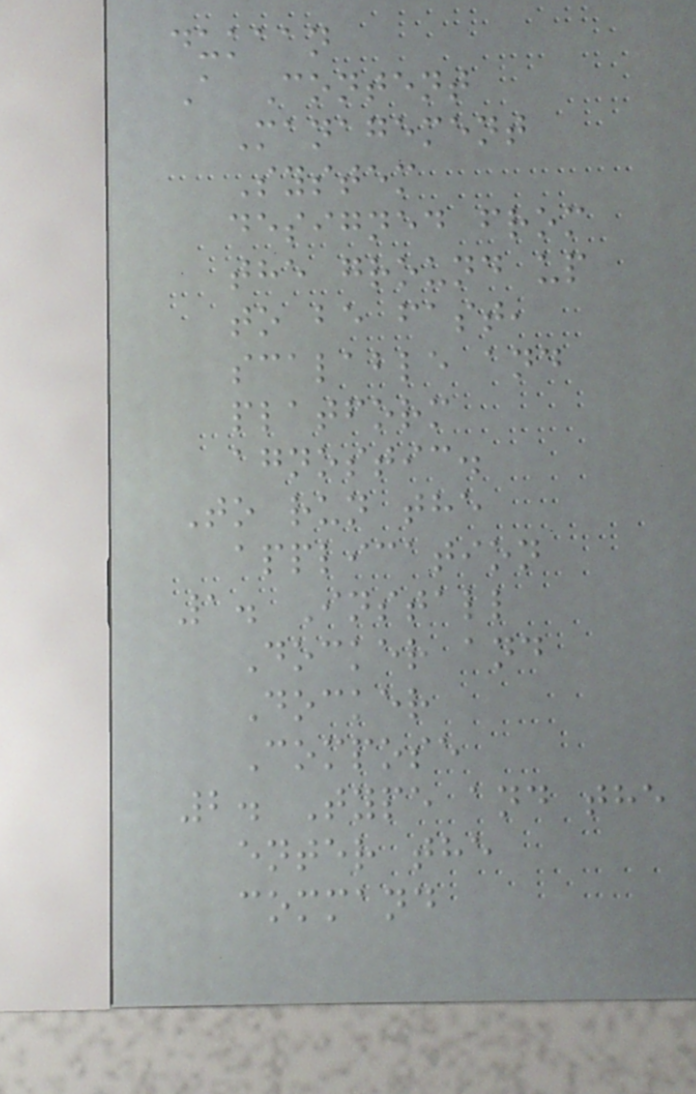dukaan
A Content
Management
System
designed from
the ground up
to be fast,
scalable and
platform
agnostic.
To run the
application
1. Install
Docker and
Docker
Compose
2. Type and the
enter the
command
